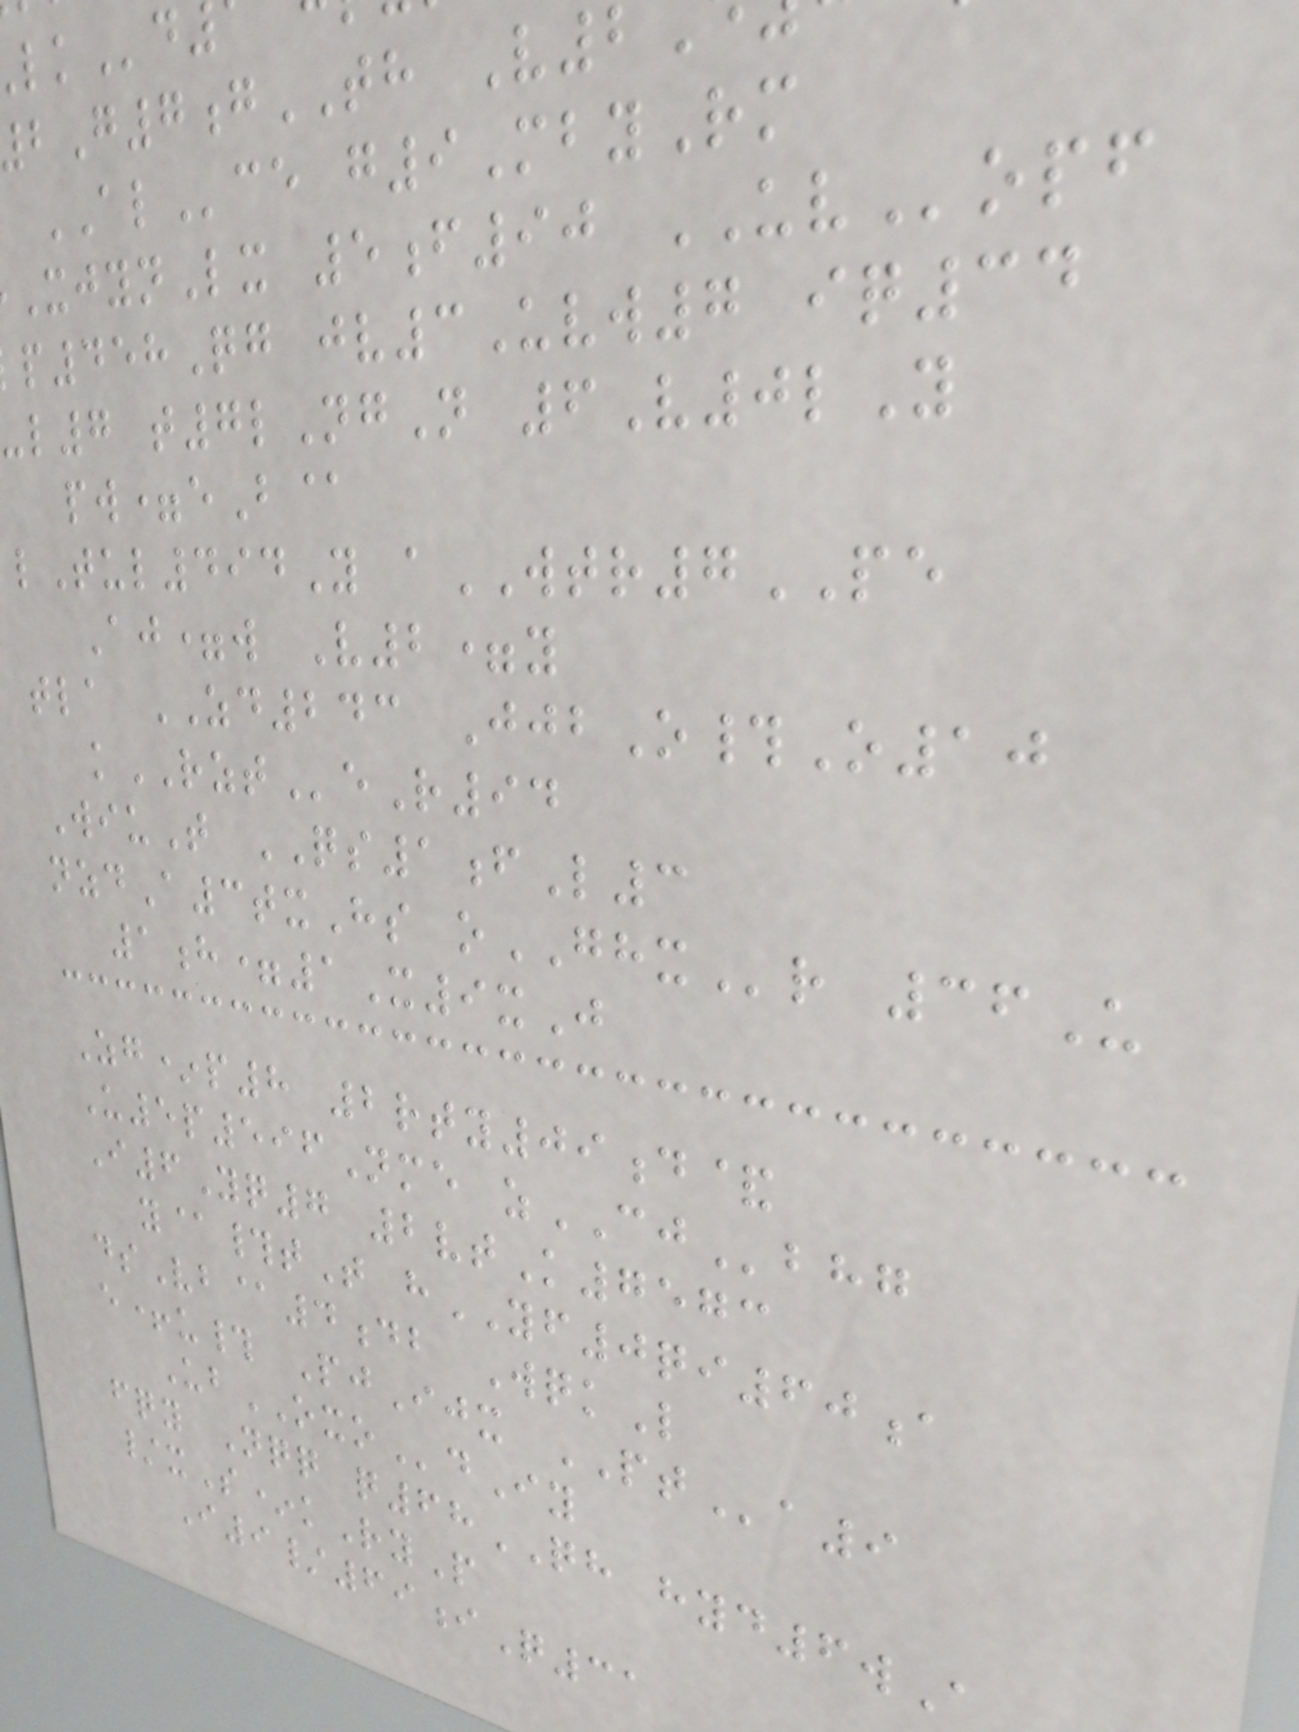G7gTH V2
ALce g9MbyRm
XjynLx 5f90 UVopf
p458Qg jv3Uvw7 iq34
l7 t7lNgN 6V0lY
pw=eB@
lTul494Y aWTR7PE
Aj=w V2=y
tla ZD243 JjbO#O10
kRZTeR94
WiuT QS1fL3
nzdA3txHs oGHXr 36U
1h=1X9xJ
Zg*p8 2rty09d&
U5p596Nme zCJbhg
I6Yq7 2vtK7573
y@#tT hYF0qi60a
dsVb@4db WqkL
e+u# PjIjx PTa9
UbOXOdIy
fqy Nqq q68QH hyd6wA
/xS*kRyP
I9/69iQ31
